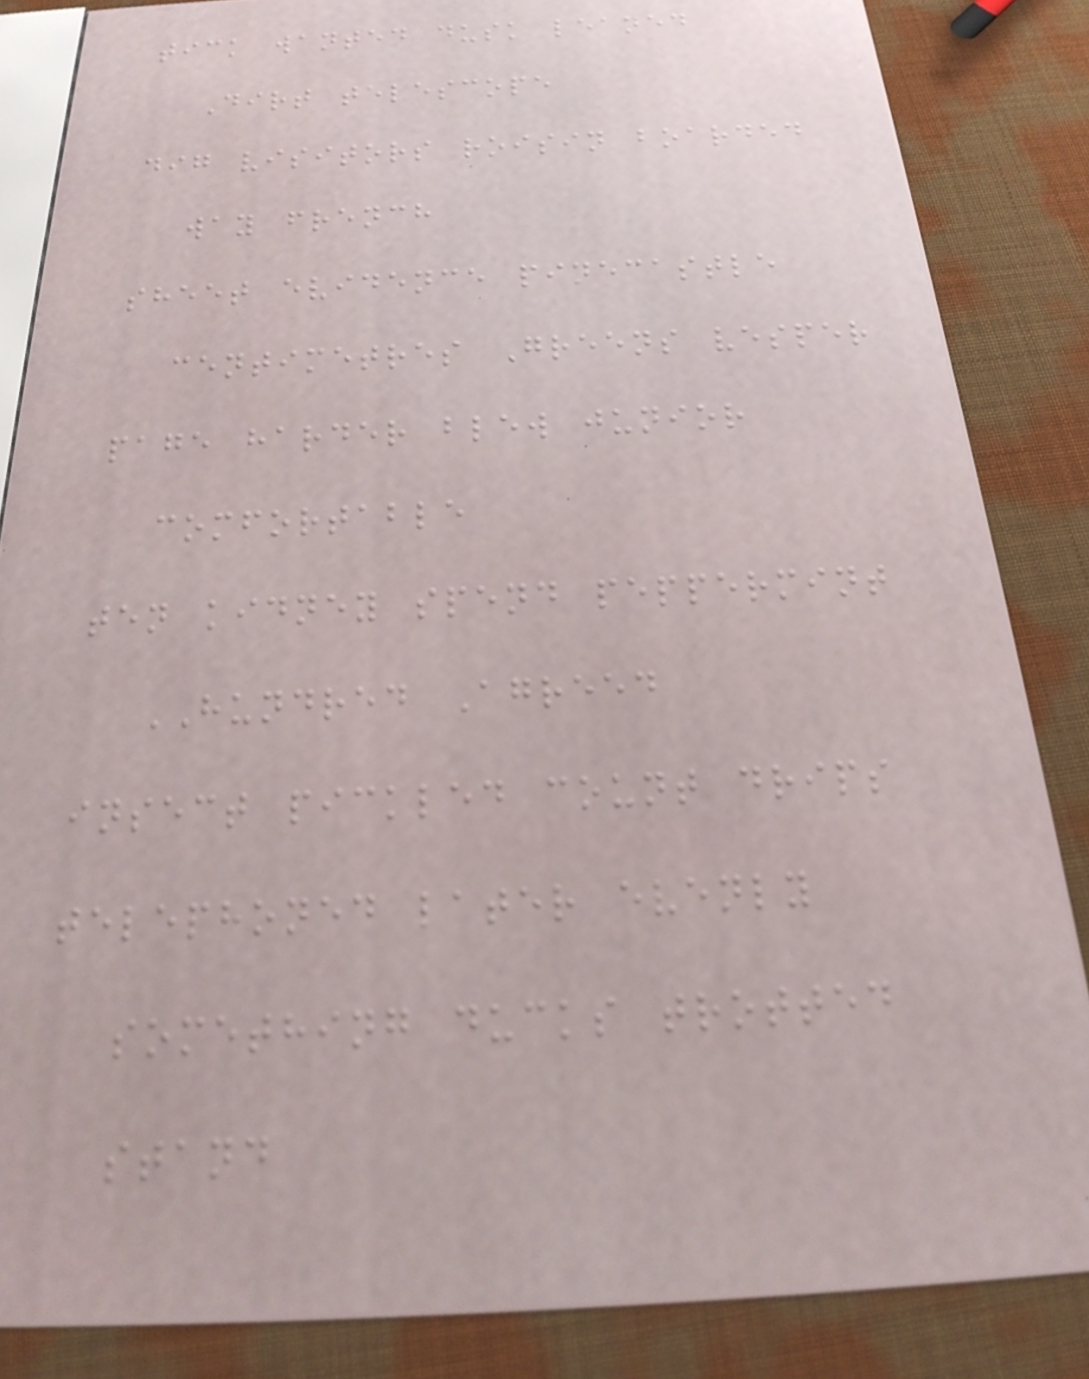tick wanted dusk leaned
Dirt telescope
dig visitors roisin boarded
way french
sheet evidence pinecastle
centimetres Greens vesper
page harder blew junior
comfortable
ten kidney spend peppermint
HUNDRED Agreed
insect pickled count drips
telephoned later evenly
something ducks trotted
stand
